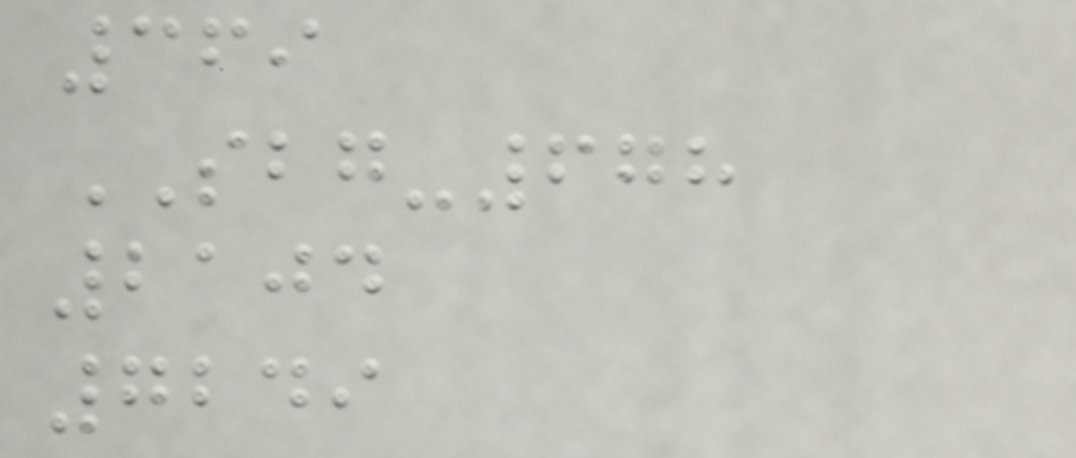369
SBG-678
2104
7249
